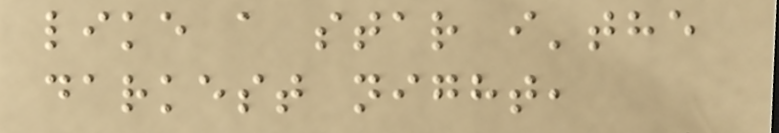like a star i'the
darkest night,
